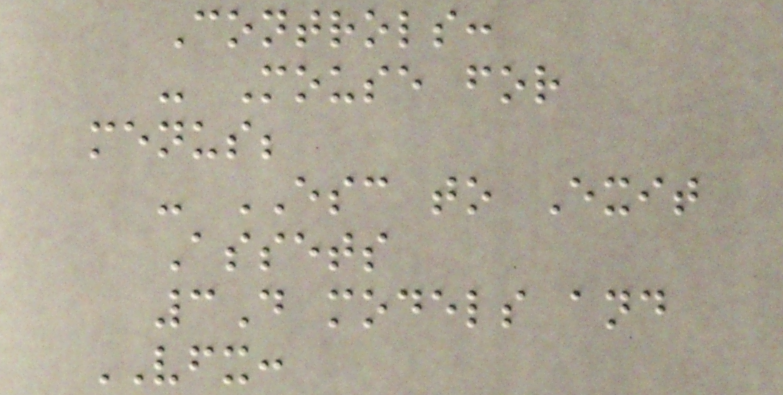Controls:
- Mouse for
menus;
- ESC to Exit
Assets
3D models and
VFX:
